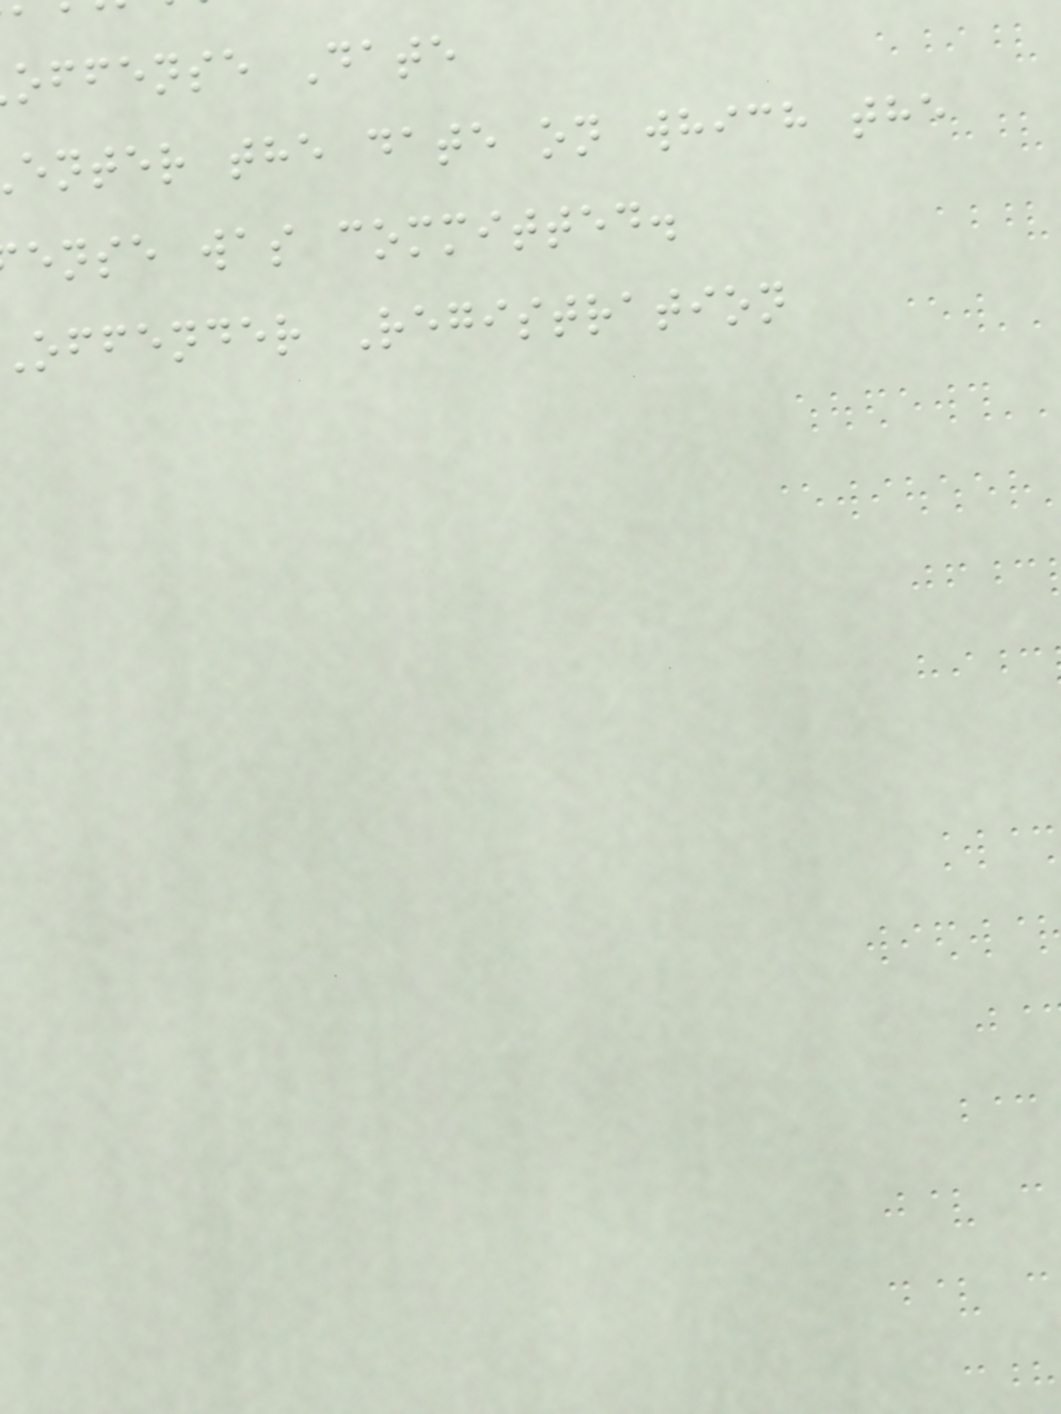offense Date
enter the date on which the
ense was committed.
offender Registration
